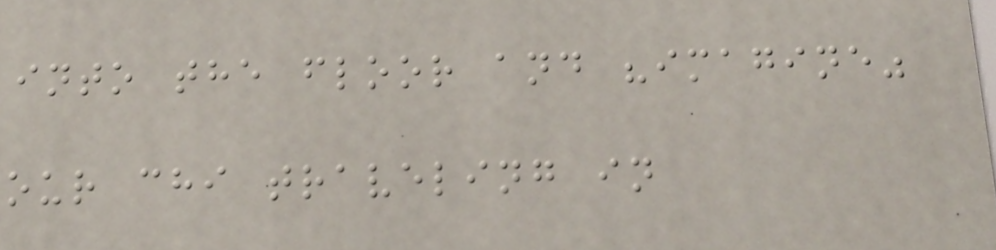into the floor and "imagine"
our chi traveling in
